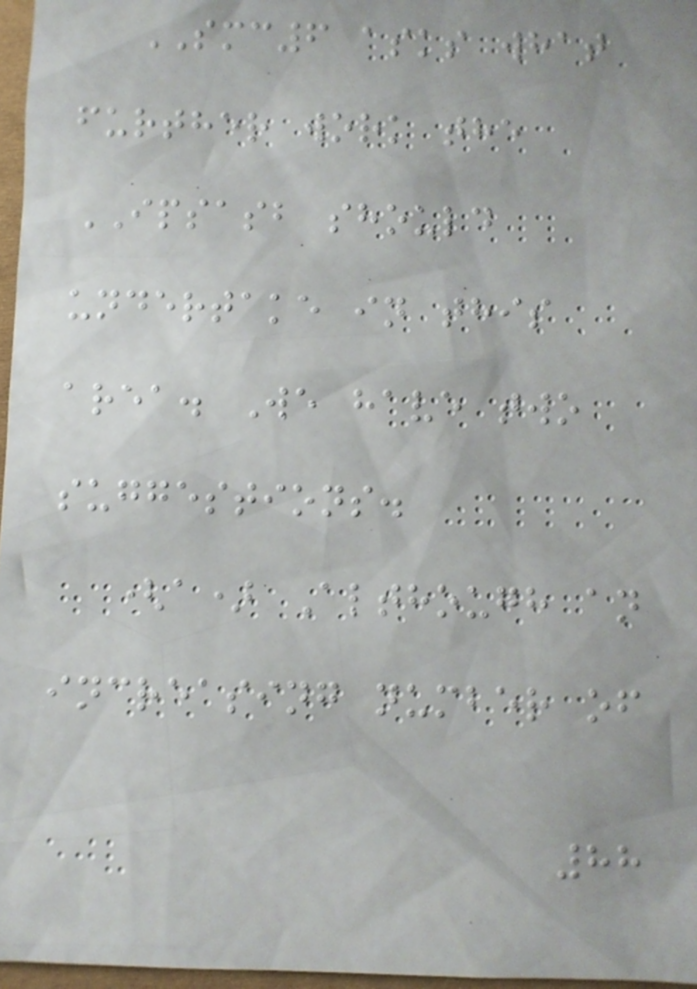SMC6 asks what
further work the
IPSASB should
undertake in this
area. We have two
suggestions.
(a) Although an
increasing number of
88
